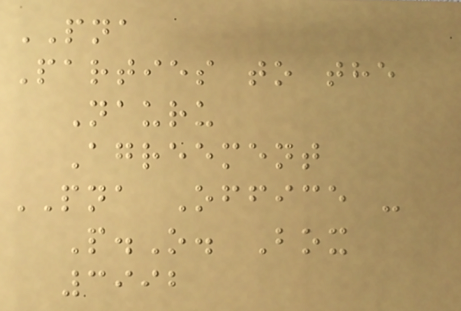PNA
Parties to the
Nauru
Agreement
PNA Office -
P.O. Box
3992
